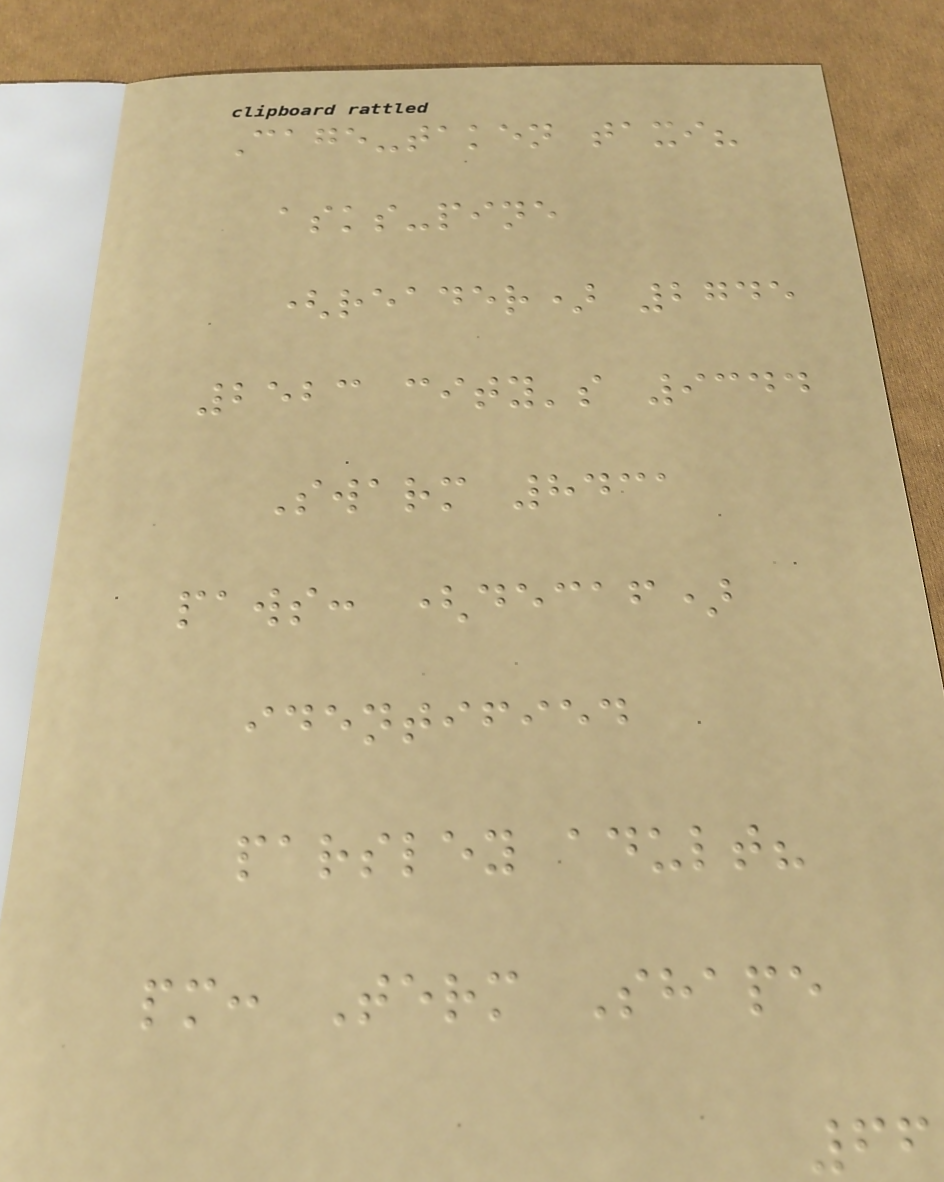Cage-taken taxi?
asks-pine
(reader) 2745
2523 city's 9344
Swarm 8431
paws: (decaf)
identified
parsley adult?
pm: Term Shape
66
